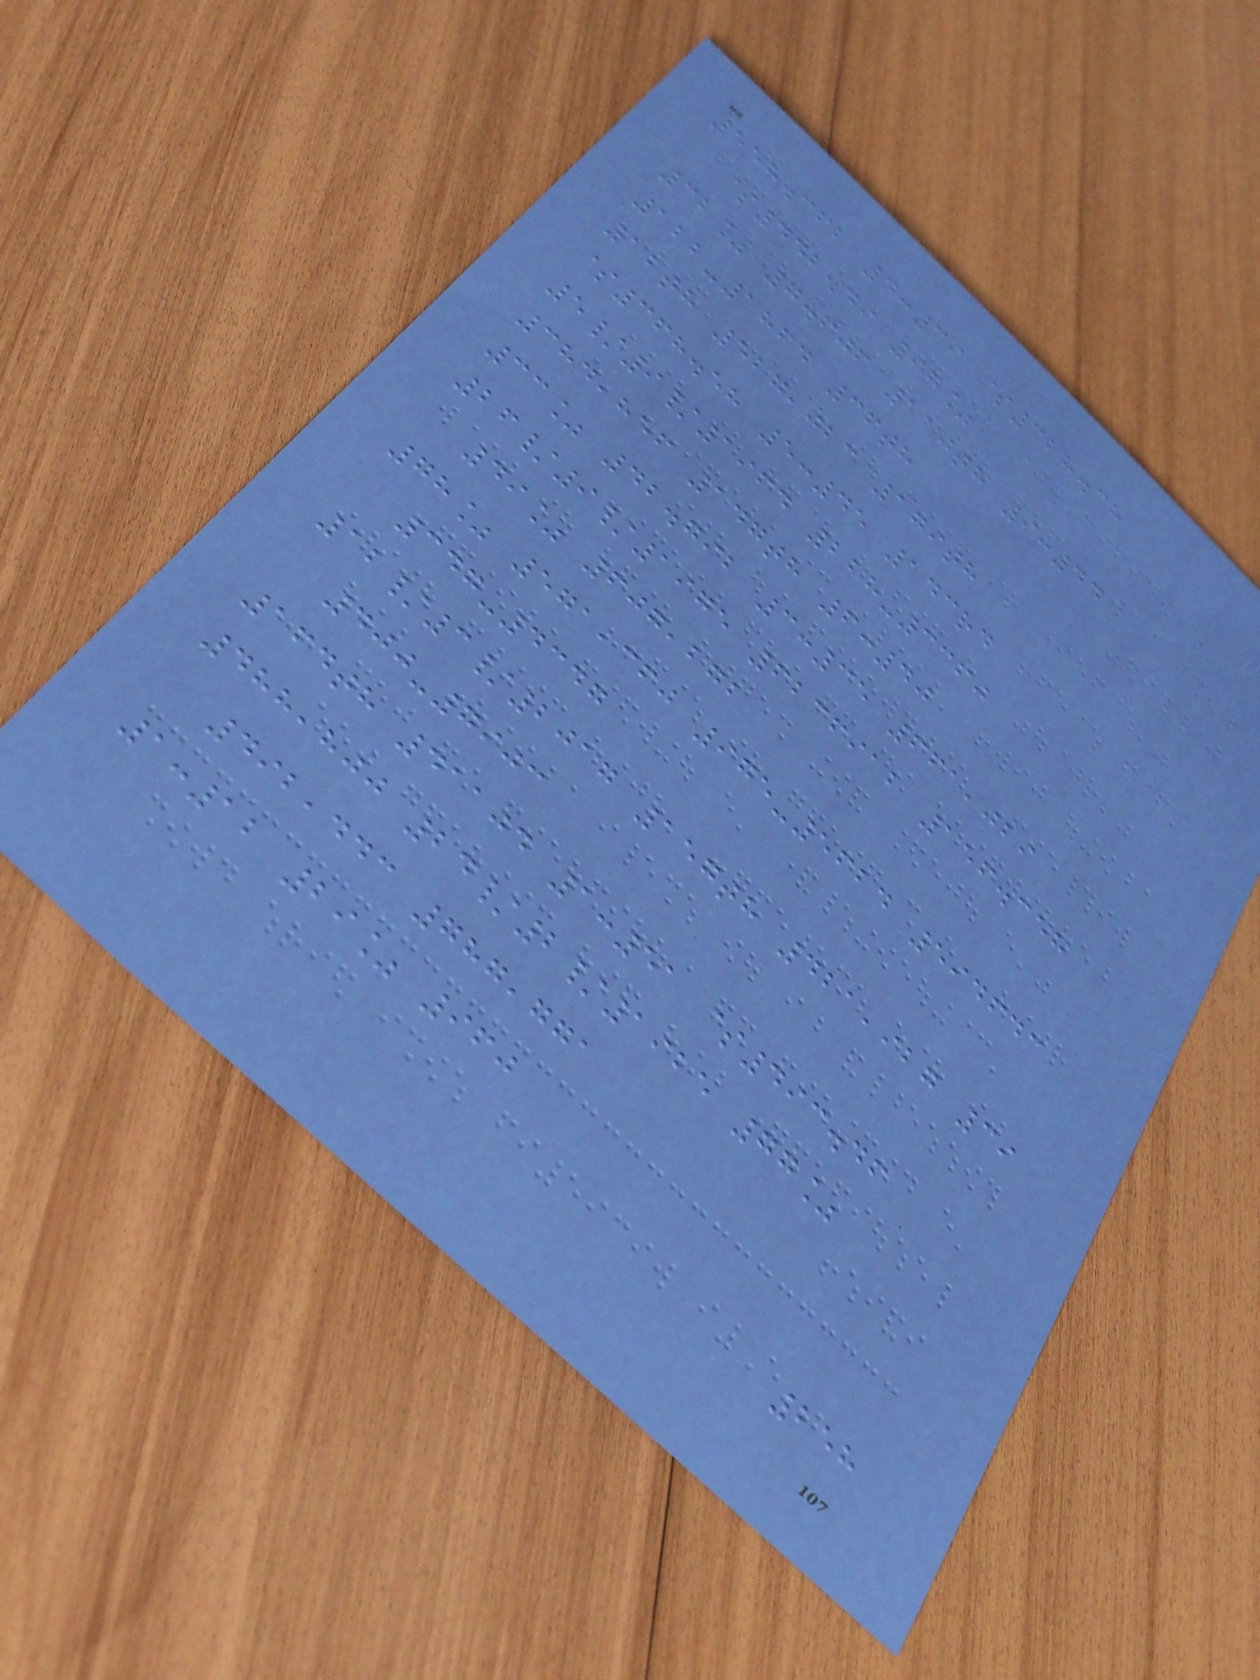558.362 4:39 $328.38
$442.49 97%
32% 7.606 110th 9:44
122-1864 36th
12th 527,023 179th
$368.58 5:45 143rd
5/9/1964 228-3360
384,856 147th 6:40
33% 42.792 3:35 661,029
26/9/1975 6236912 156.358
49% 607,272
78% 571,360 975-5624 594643
347-4347
12/3/2017 157th 421,927 39
400-7903
164th 41104 1:51 $493.46
488,800 24/2/1925 77%
492,443 787,771
1:12 29% 960
258
